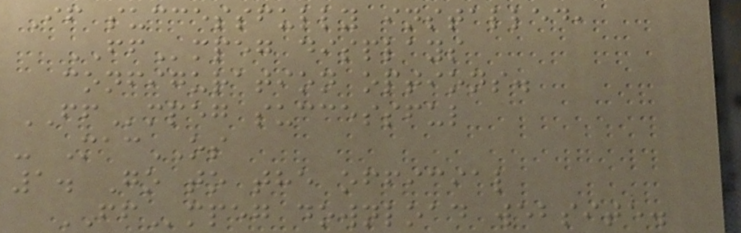If successfully installed,
FFmpeg displays
configuration options.
FFmpeg successful
- MacOS
1. Go to the official
FFmpeg download website.
